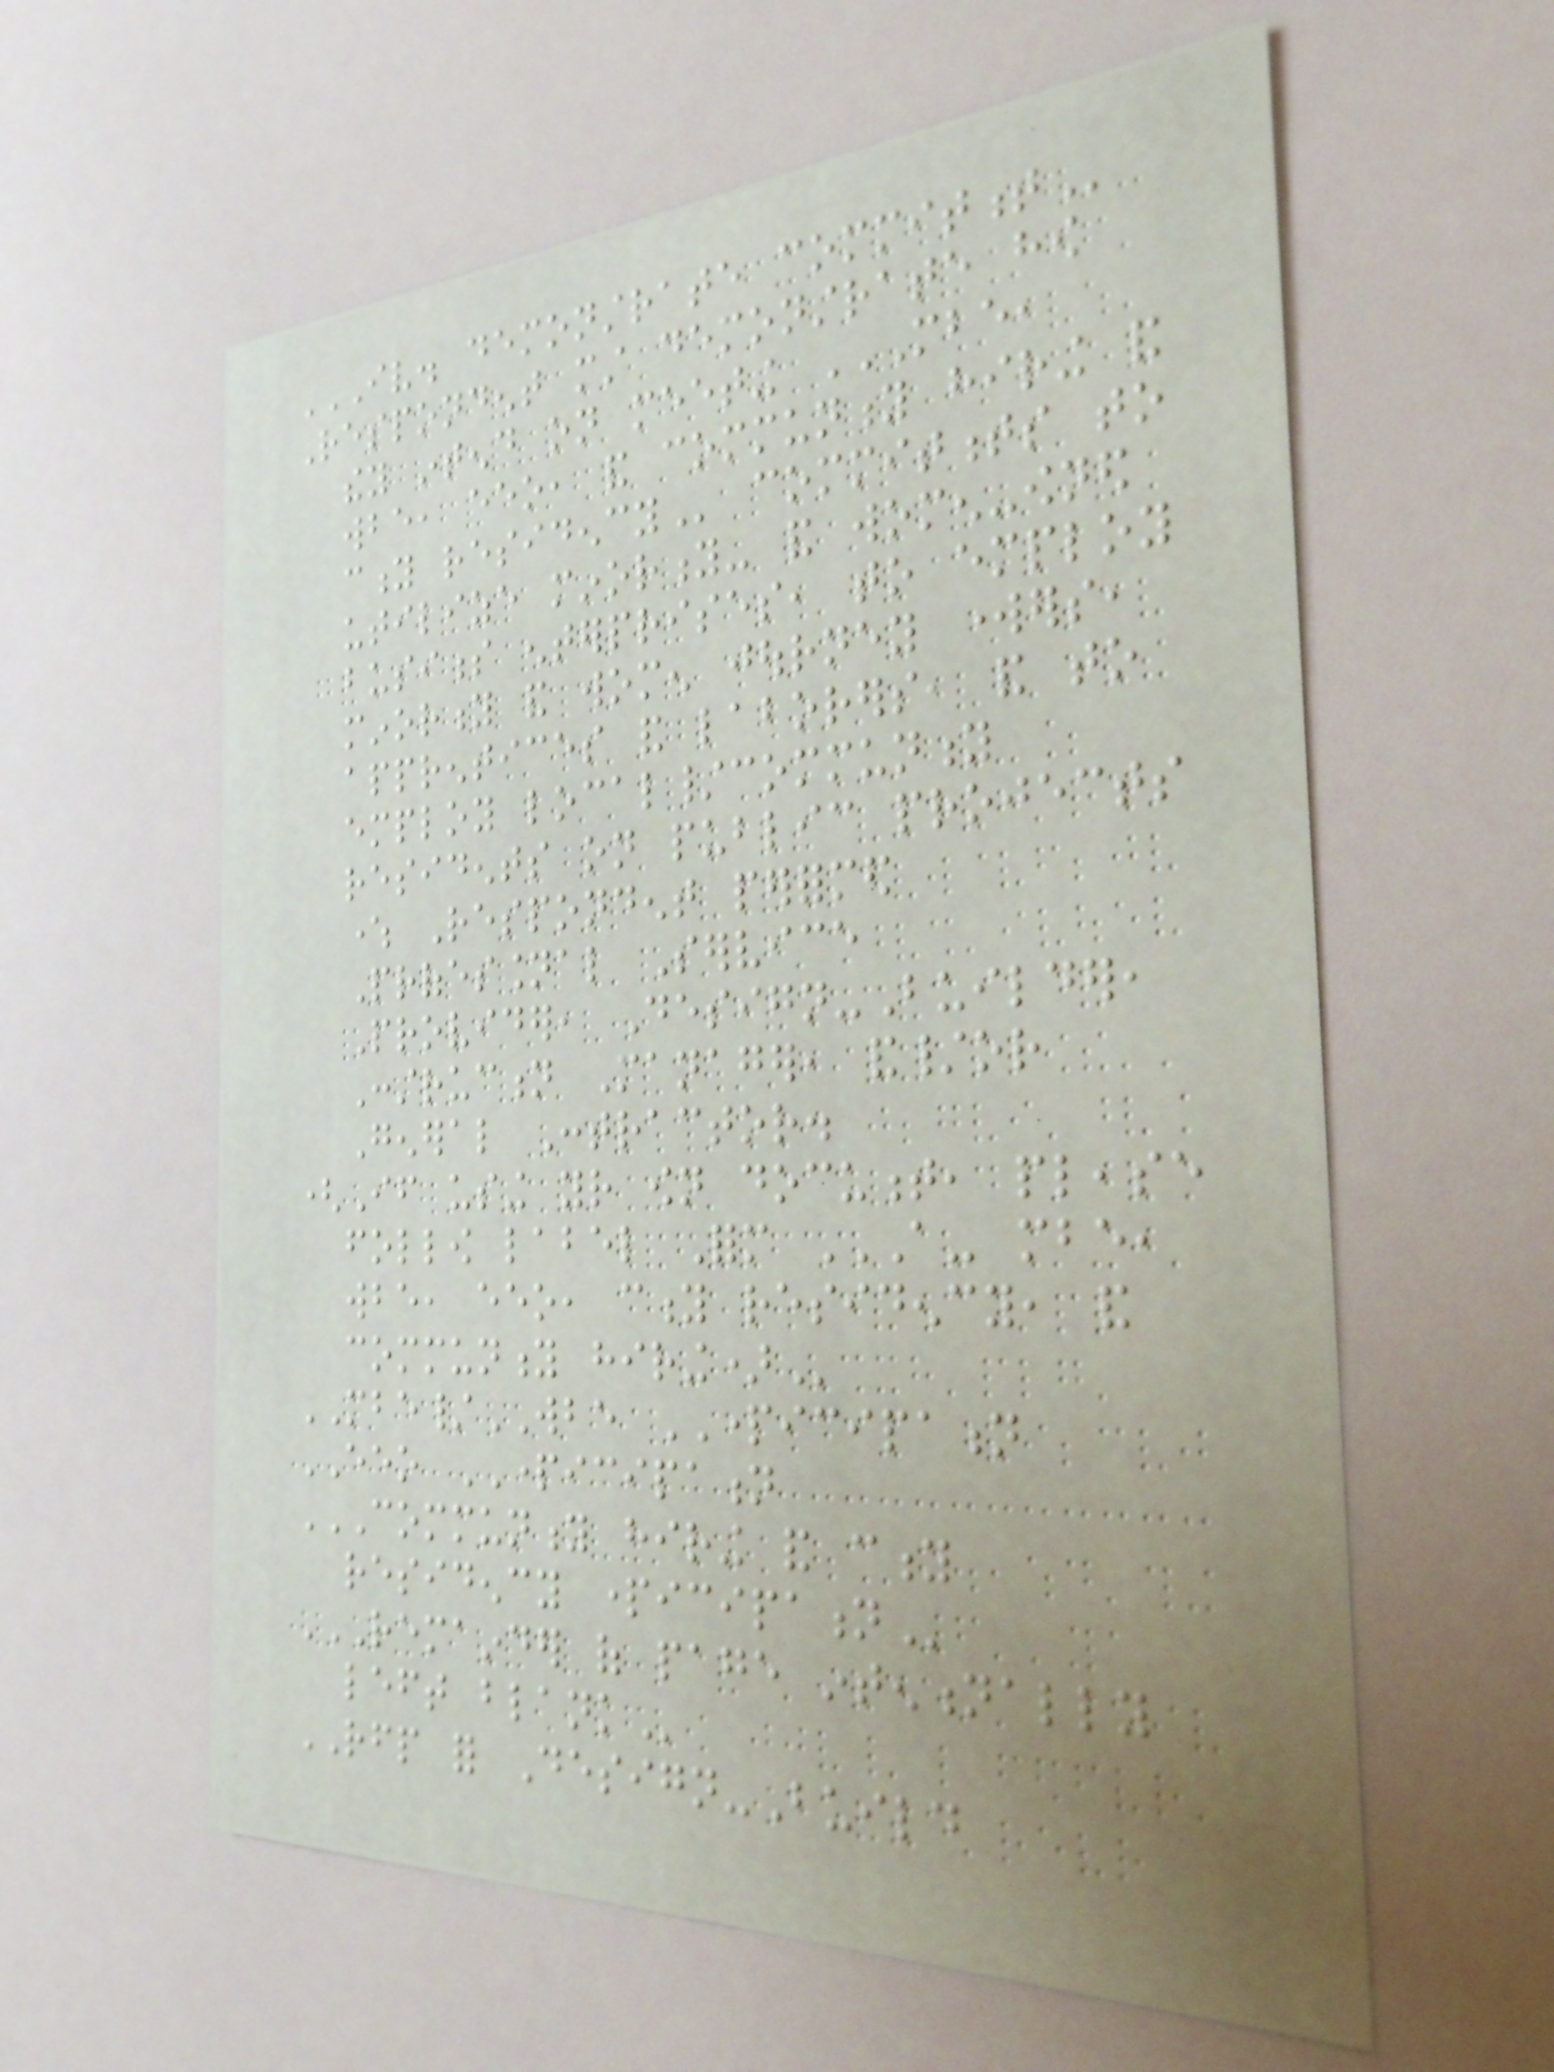IV. DEMONSTRATE COMMITMENT
Respondent must demonstrate how
they intend on meeting MBE,
WBE, EEO, AND COMMUNITY HIRING AND
CITY RESIDENCY commitments to
utilize minority- and women-owned
business enterprises, to employ
minority and women journey workers,
apprentices and laborers, and to
employ local/community
residents on public projects
where Respondent performed
Professional Service
Provider, Design-Builder,
Construction Manager, and/or
General Contractor.
(If using your own document, please
follow label Form A- MBE,
WBE, EEO, CITY RESIDENCY, AND
COMMUNITY HIRING)
MBE/WBE PARTICIPATION
EEO PARTICIPATION
COMMUNITY HIRING AND CITY
RESIDENCY PARTICIPATION
REMAINDER OF PAGE INTENTIONALLY
LEFT BLANK
RFP for Design-Build
